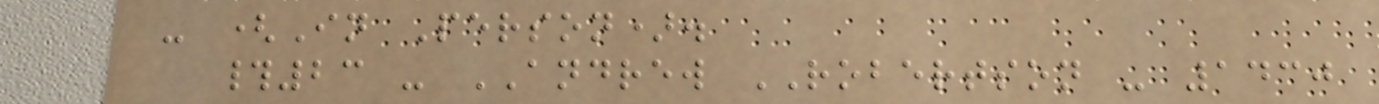- (In Person).
#23 - ANDREW ROBERTSON - 1430
